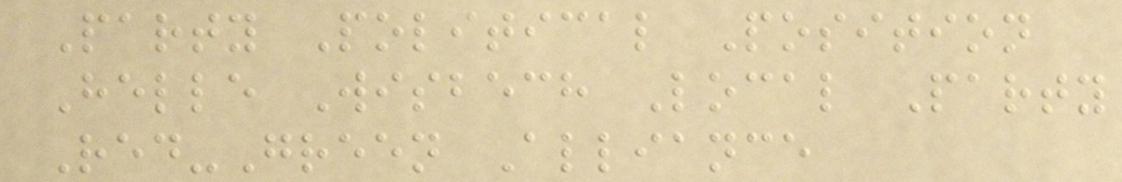Party Political Position
Helle Wisbech Local Party
Red-Green Alliance
